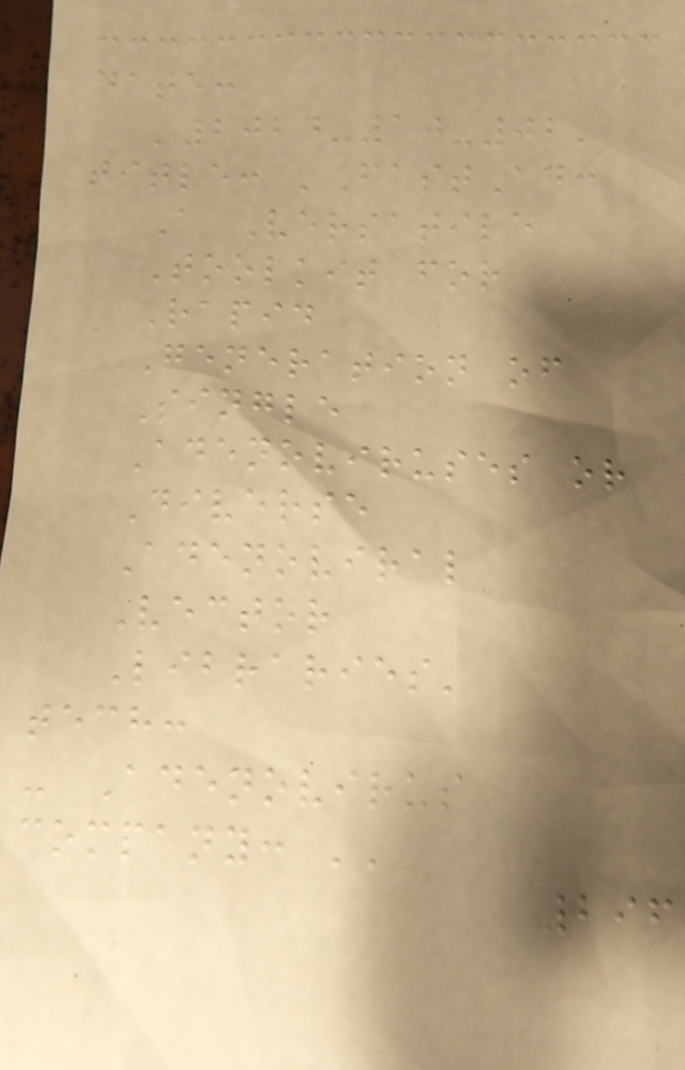date:
'2024-10-02'
title: 'FastAd:
A Versatile
Toolkit for
Rapid
Generation of
Single
Adenoviruses or
Diverse
Adenoviral
Vector
Libraries'
tech:
- Adenovirus
company: ''
296
